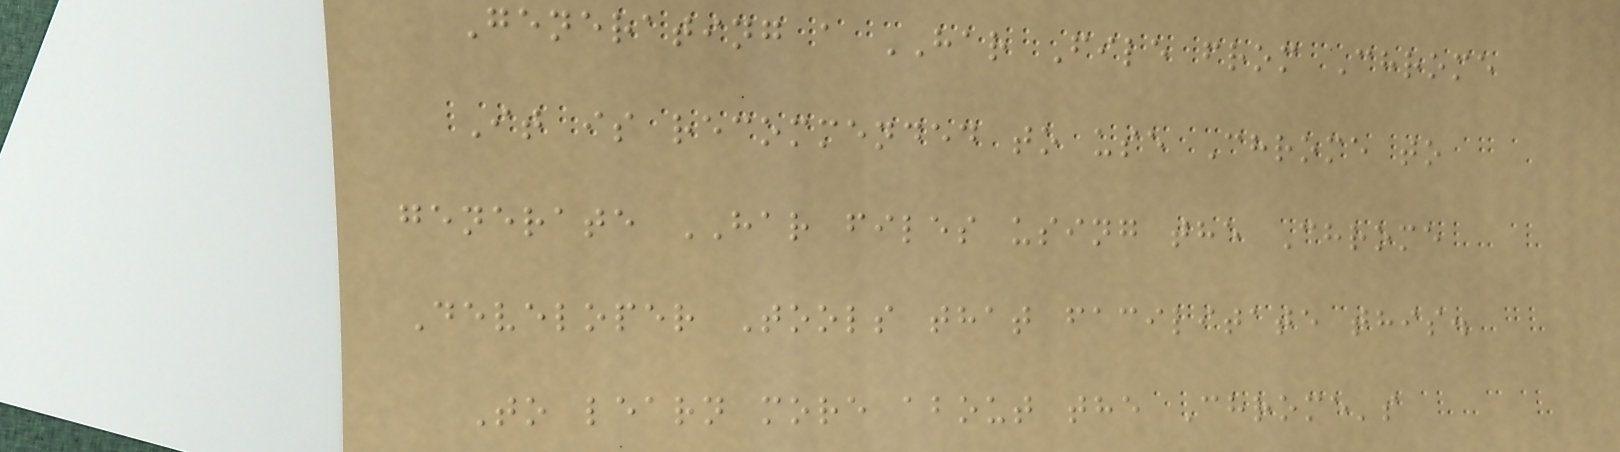Generating a HAR File from Chrome
It is recommended to use Chrome to
generate HAR files using the Chrome
Developer Tools that facilitate this.
To learn more about the Chrome's
